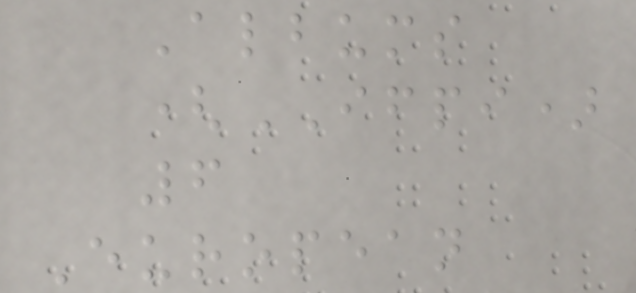Albums
(IFPI)
6
European
